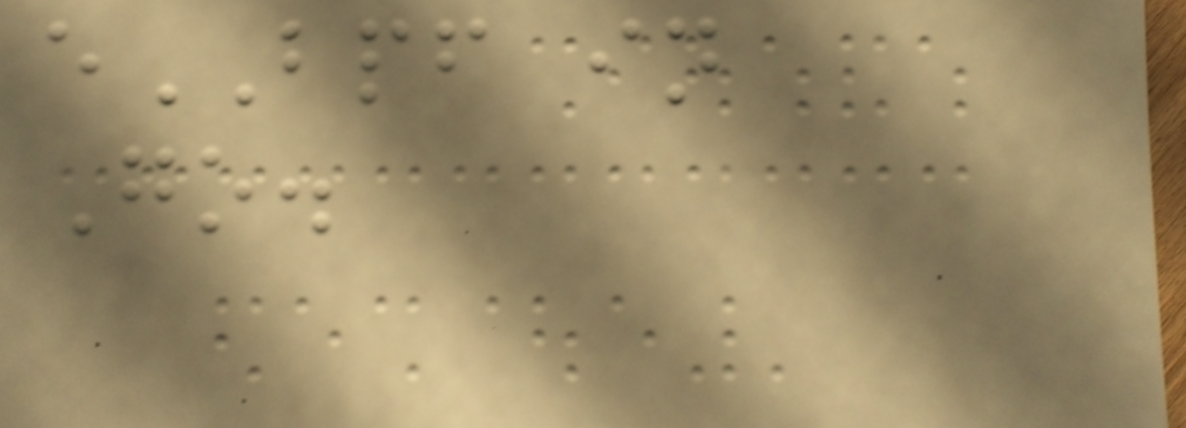eBPF in
Go.
